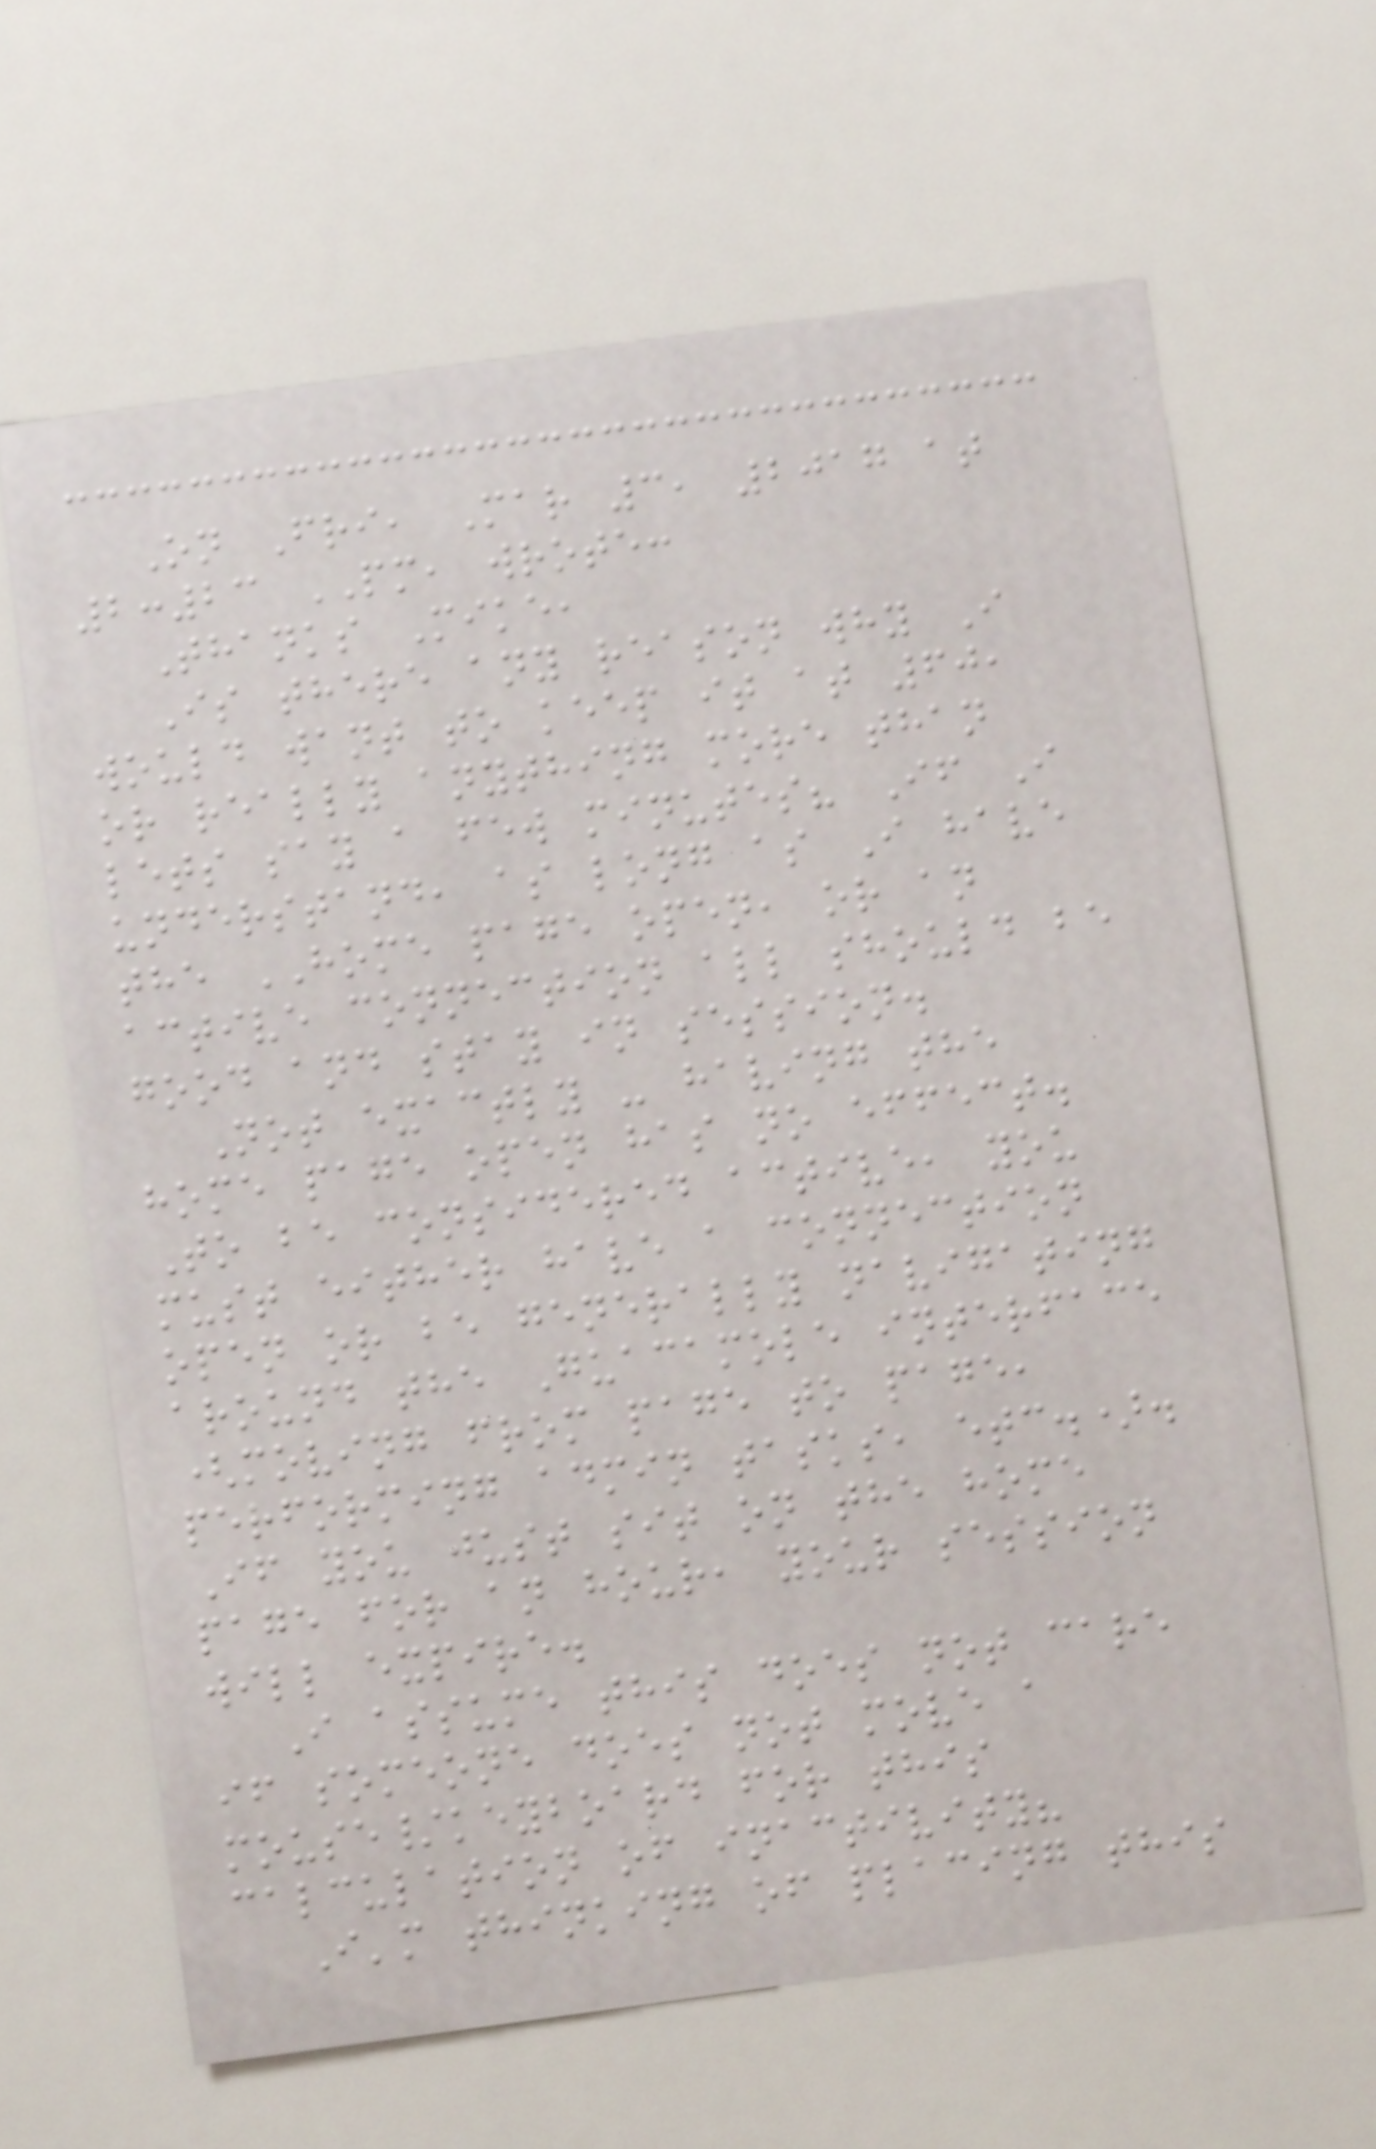On Fri, Mar 3, 2017 at
2:23 PM, wrote:
Thanks Mike,
Is there any reason why I
would want to keep it at 60,
or really anything more than
lets say a few minutes? If I
understand, as long as I have
the HOME page open, or an
active connection all should be
good and stay in session.
Not exactly - having the
home page open has no effect.
To be considered active, you
must either have a connection
open or be generally navigating
around the Guacamole interface
(moving from page to page,
performing admin tasks, etc.).
If you just sit on the home
page for an hour, your session
will expire.
I assume this does not care
if someone does not move a
mouse/keyboard for this
calculation of inactivity?
I'm thinking of placing this
